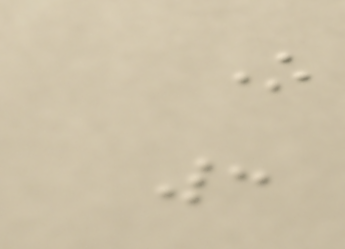O
3
